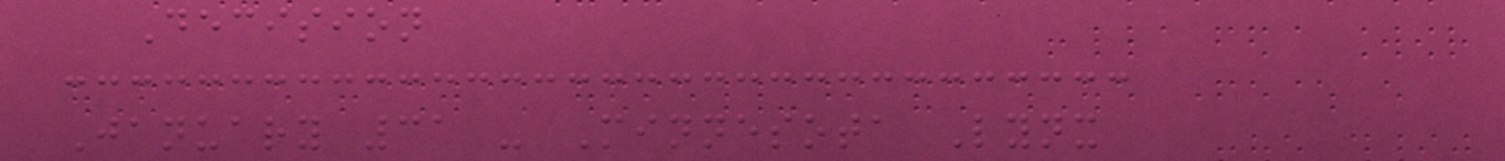Decision
January 31 - Minnesota Lynx
